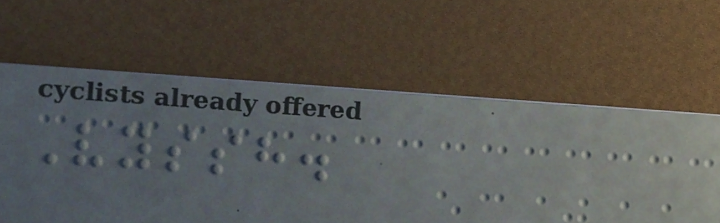Vyssh.
